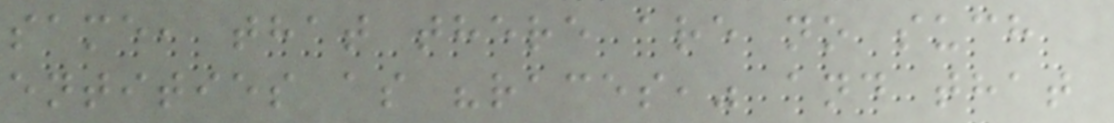same, that there are no such
entities as "races," and that
